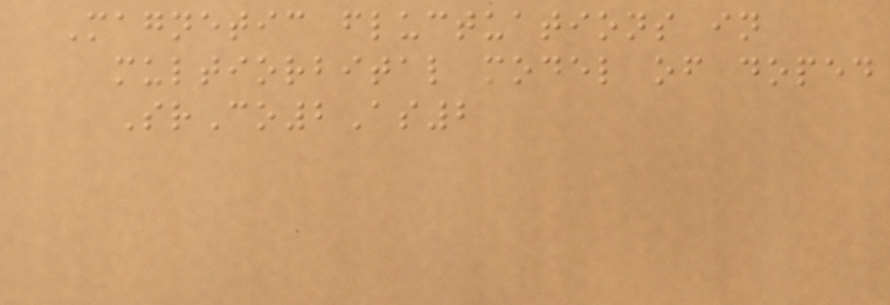Magnetic fluctuations in
multiorbital model of doped
SrCo2As2
